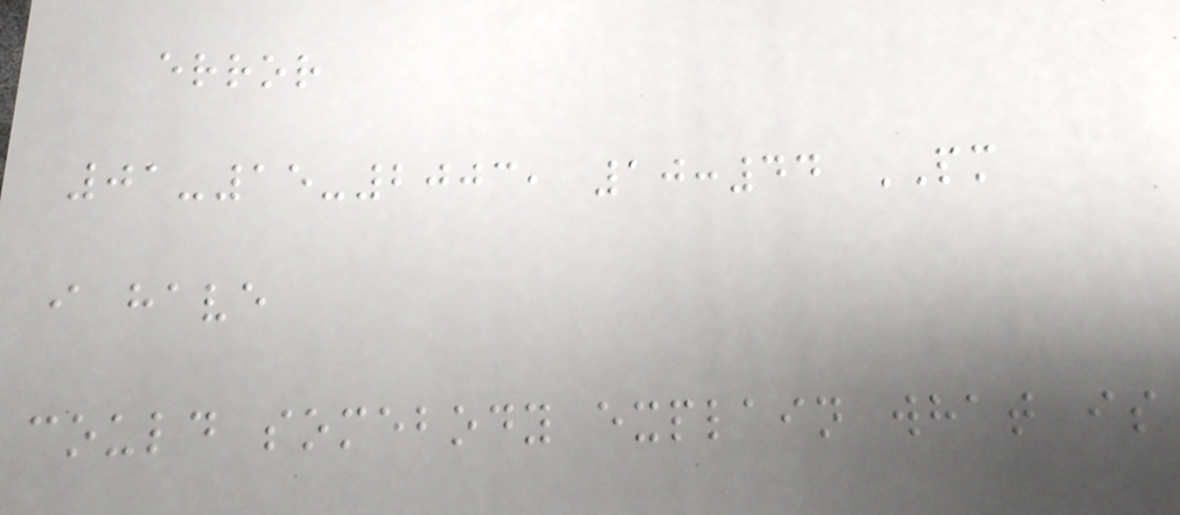error
01-15-2003, 10:44 PM
i have
could somebody explain what is
